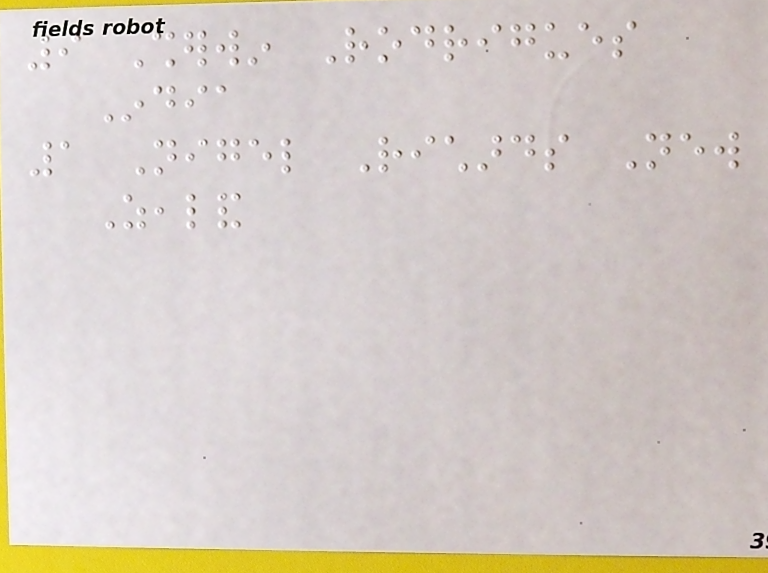9 Sherwin Rodrigues
India
1 Nigel Richards New
Zealand
